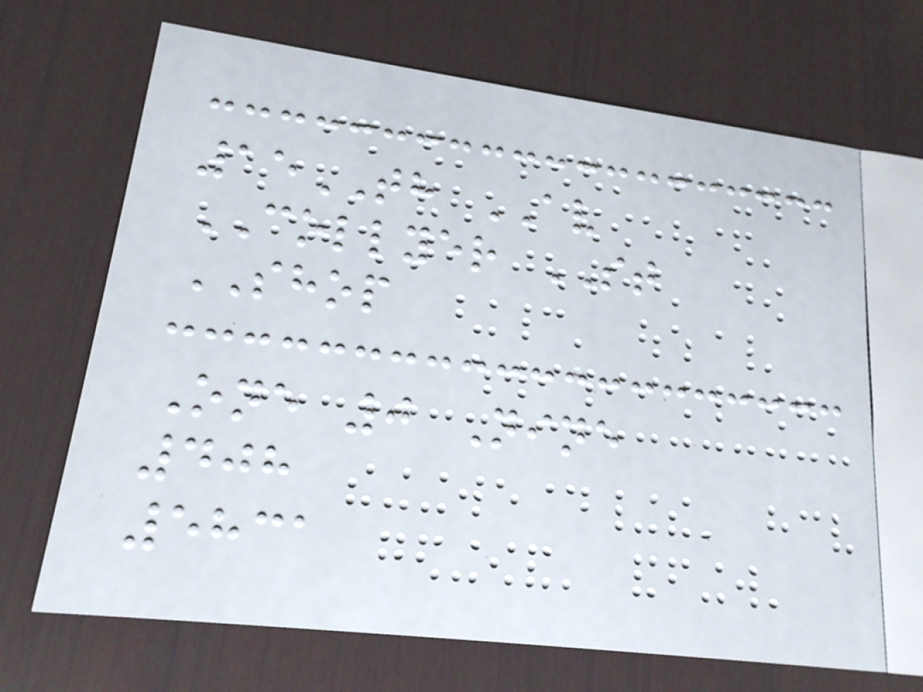15TH AV
COLLYER ST
SHOP
One 0 Nine
408
5831
